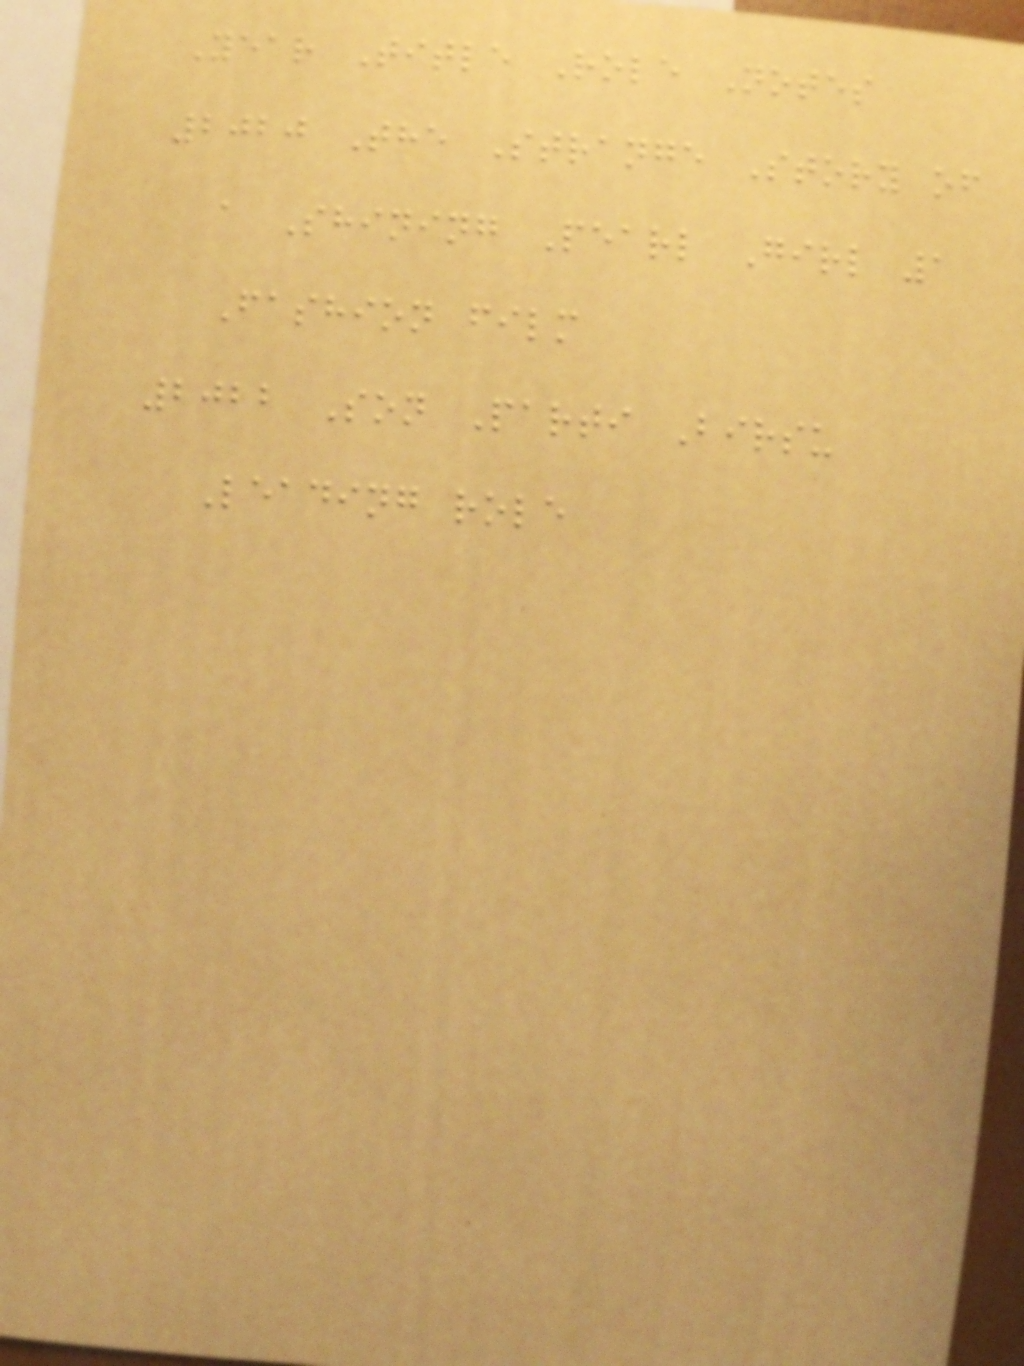Year Title Role Notes
2020 The Strange Story of
a Shining Pearl Girl 1
Fashion film
2022 Son Parti Birsu
Leading role
